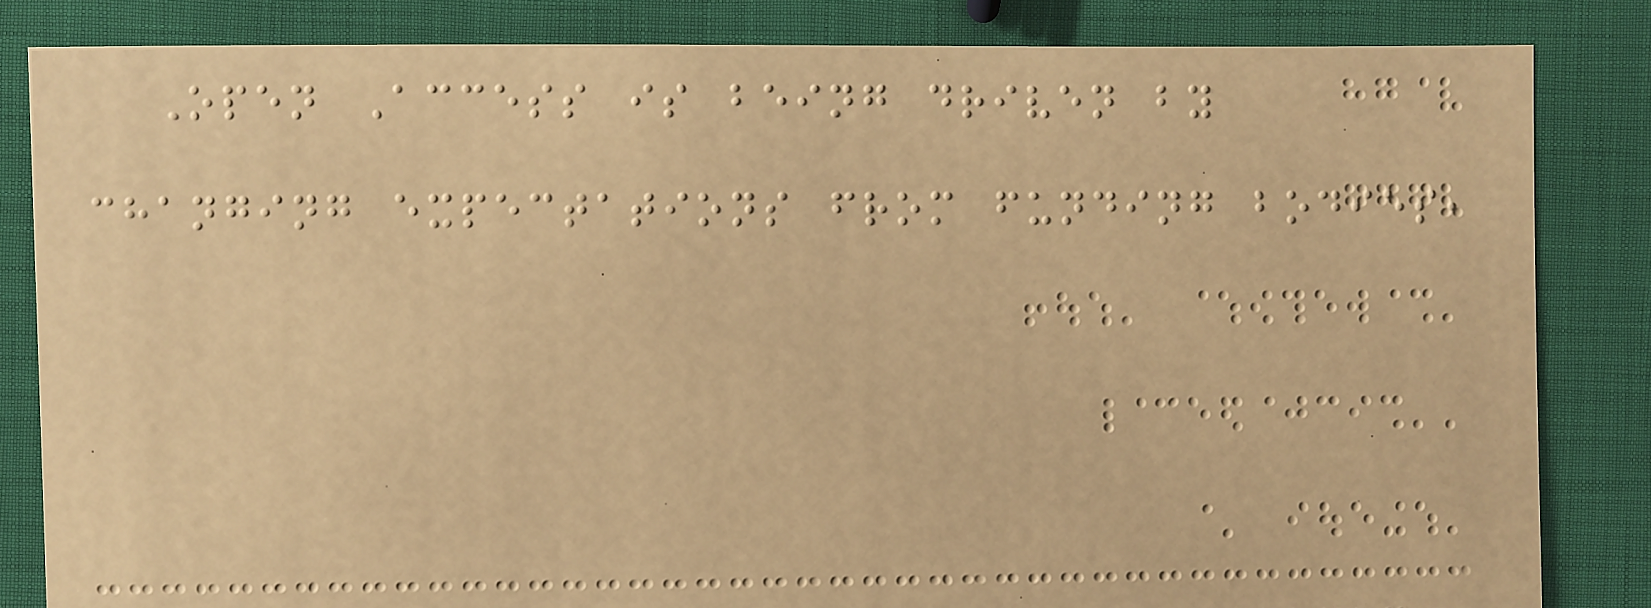Open Access is being driven by
changing expectations from funding bodies,
